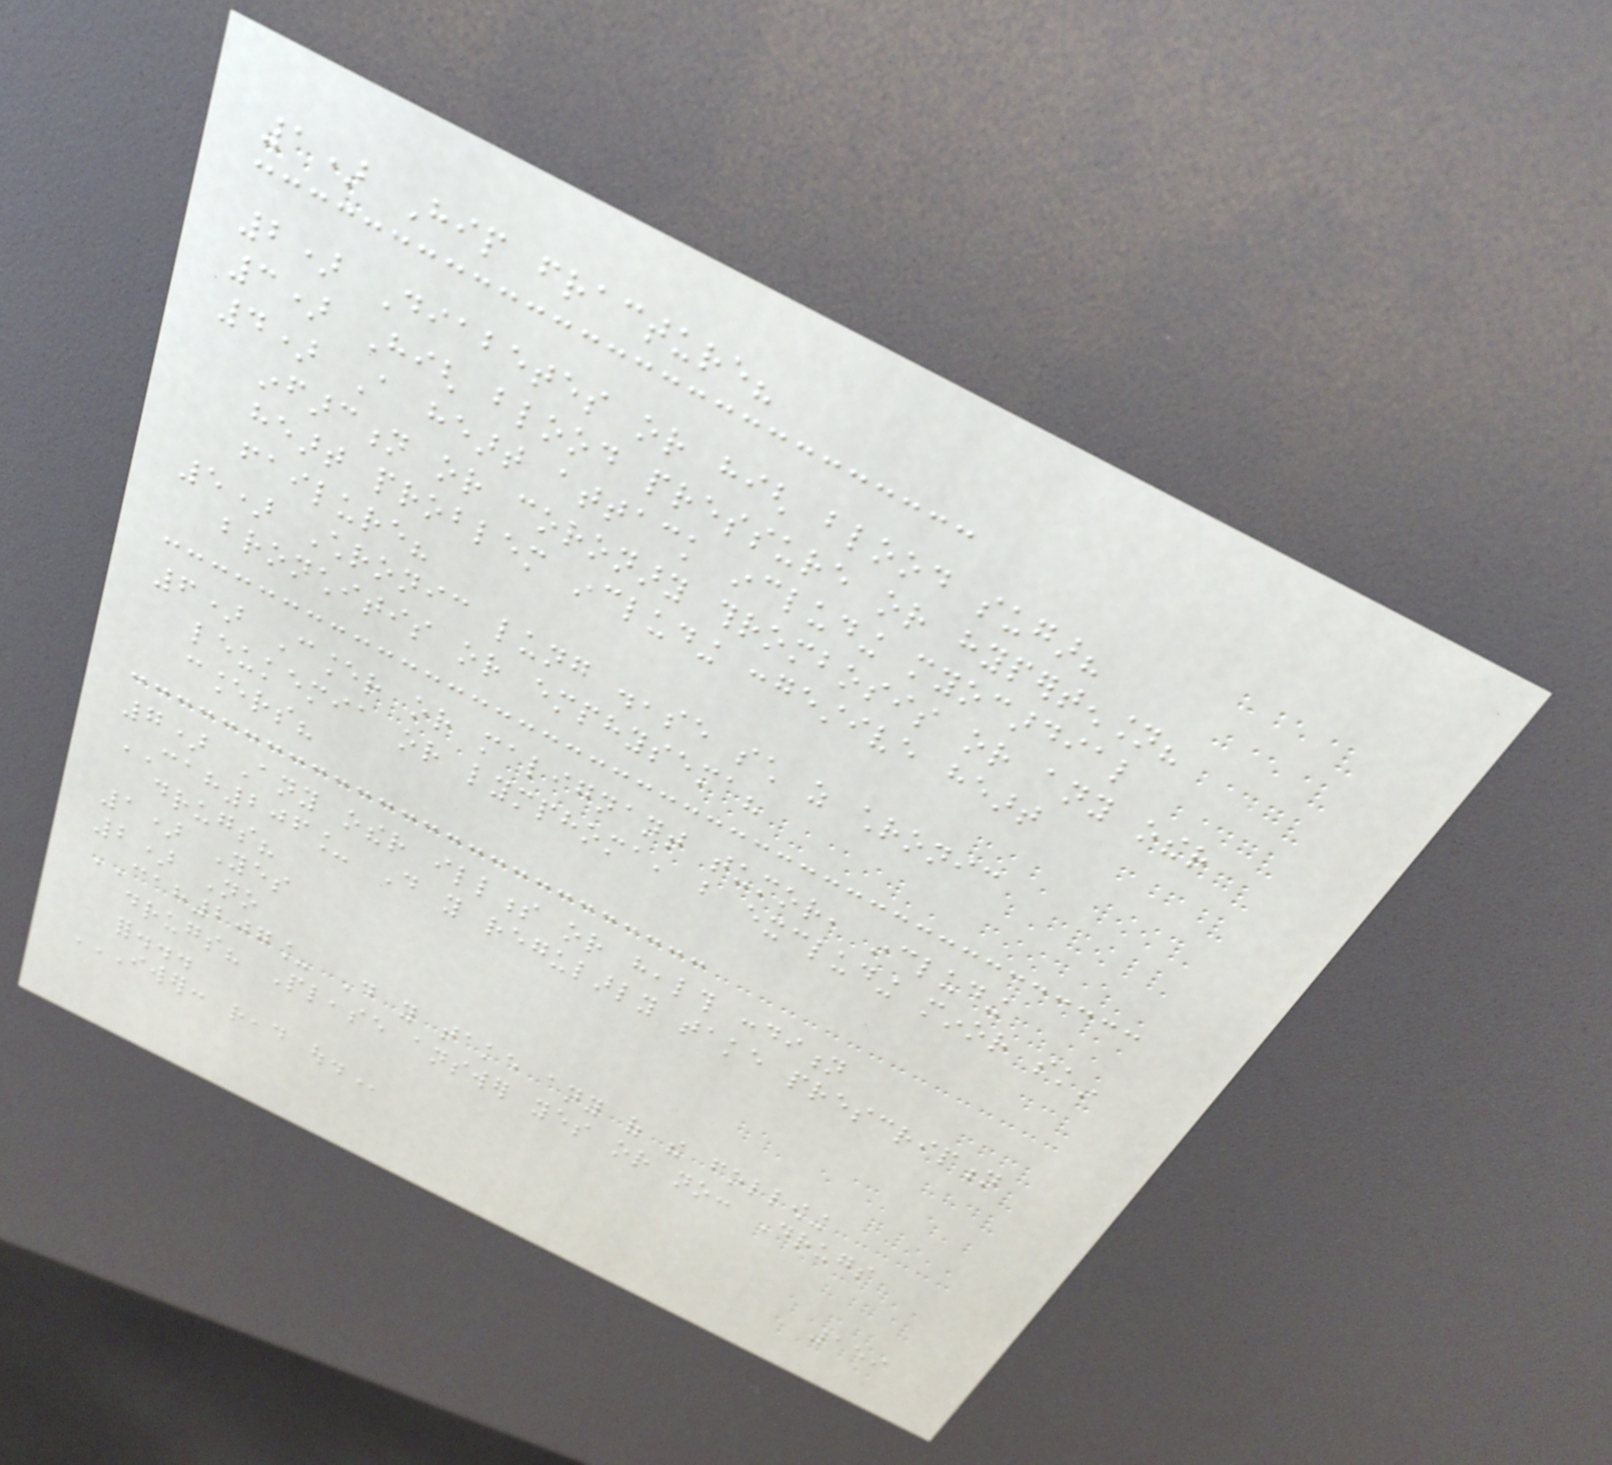1) Hip fracture?
2) Diabetes or high blood sugar?
3) High blood pressure or hypertension?
4) A heart attack including myocardial
infarction or coronary thrombosis or any other
heart problem including congestive heart
failure?
5) Chronic lung disease such as chronic
bronchitis or emphysema?
6) Cancer or malignant tumor, including
leukemia or lymphoma, but excluding minor skin
cancers?
7) Any other illness or health condition
CAH206_ Do you regularly take prescription
drugs?
1) Yes
2) No
CAH207_ Do you take any of the following
drugs? Please answer yes or no: Drugs
for...
IWER: READ OUT.
159
